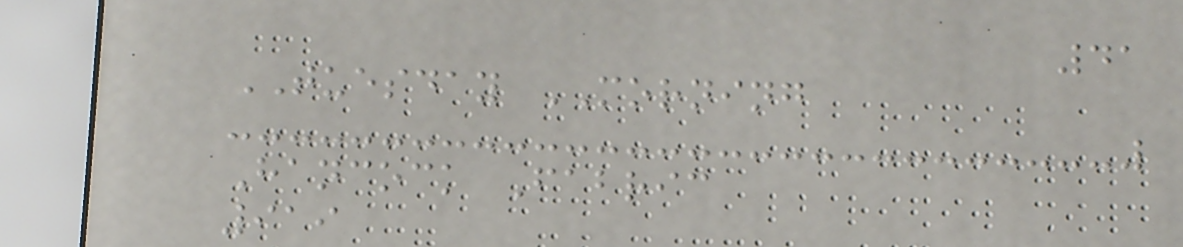41
TUESDAY MORNING
Hancock Fabric
919
